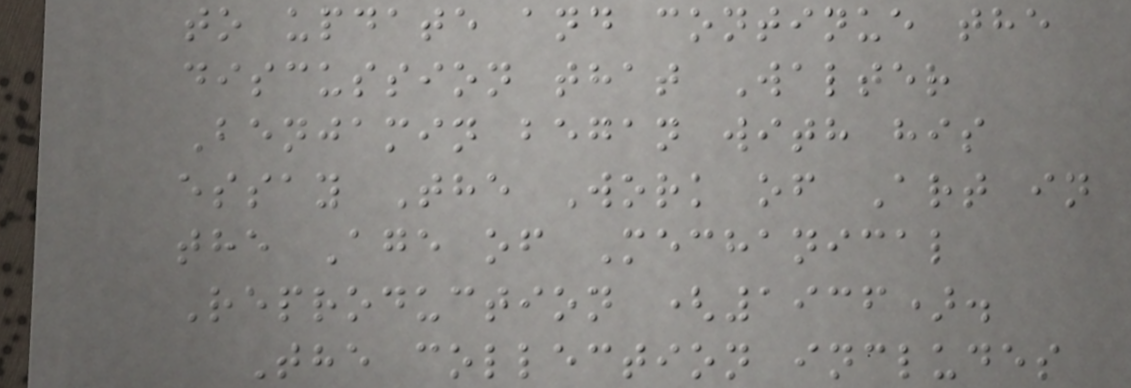to update and continue the
discussion that Walter
Benjamin began with his
essay The Work of Art in
the Age of Mechanical
Reproduction (1936).
The collection includes
